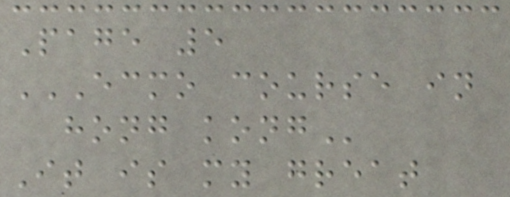Page 5
ECMO COURSE IN
HONG KONG
It is my great
